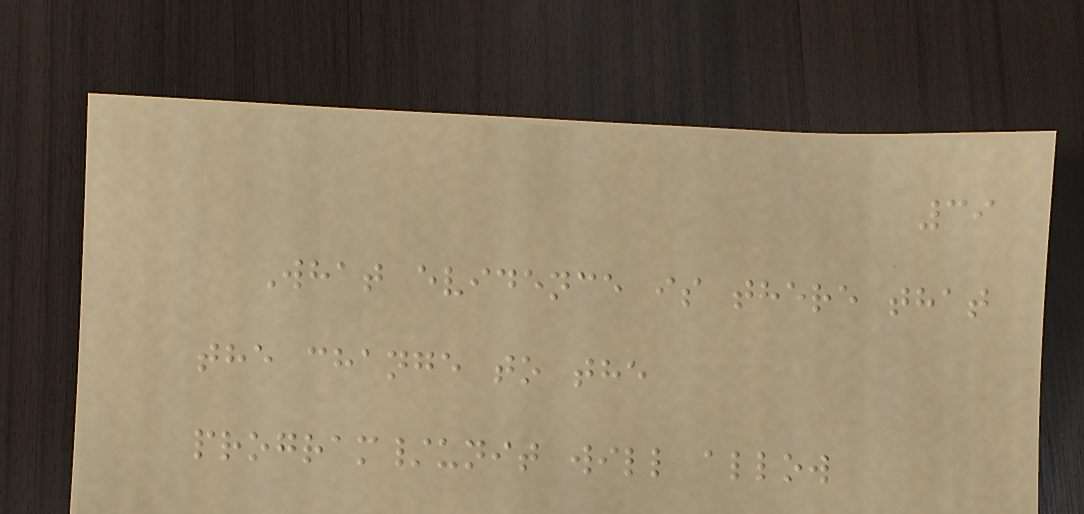39
What evidence is there that
the change to the
program/unit will allow
